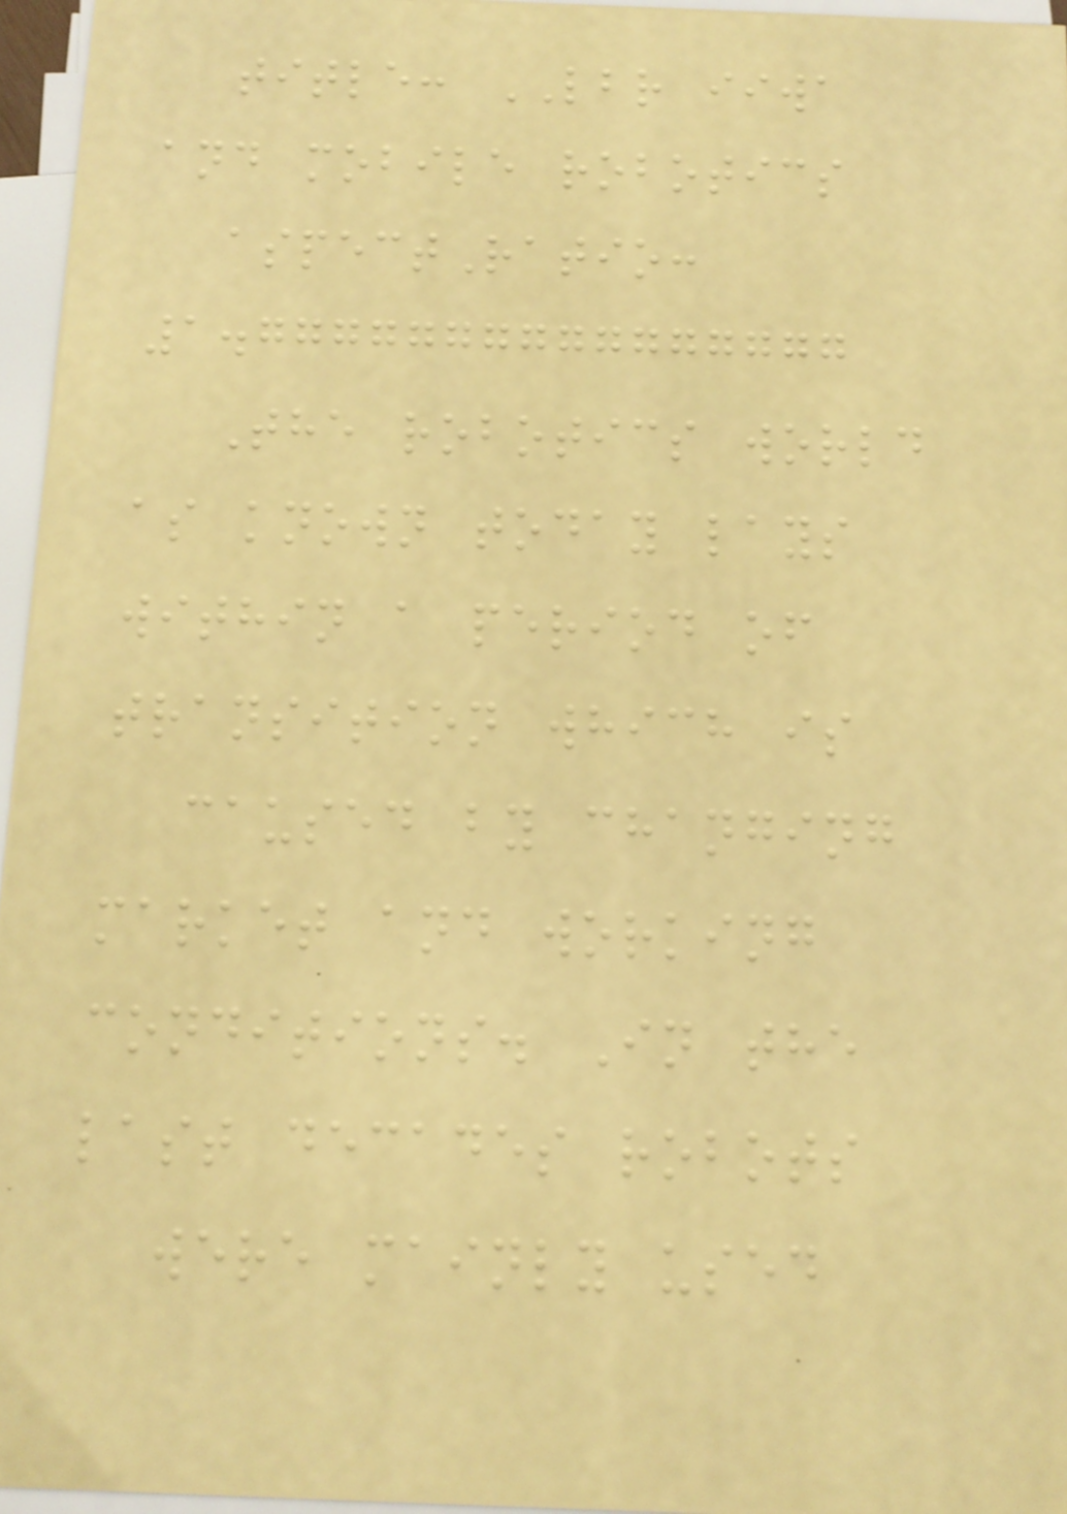title: LBR iiwa
and mobile robotics
aspectRatio:
1.7777777777777777
The robotics world
as known today lays
within a period of
transition which is
caused by changing
market and working
conditions. In the
last decades robots
were mainly used
